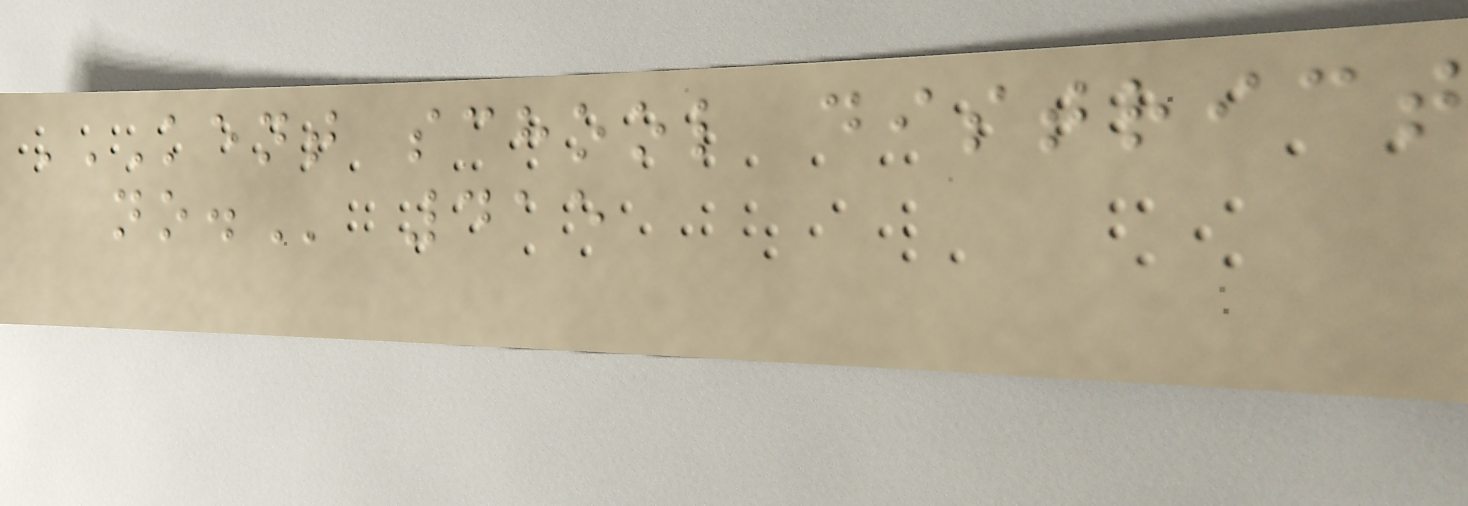KENT SCHOOL DISTRICT
NO. 415
